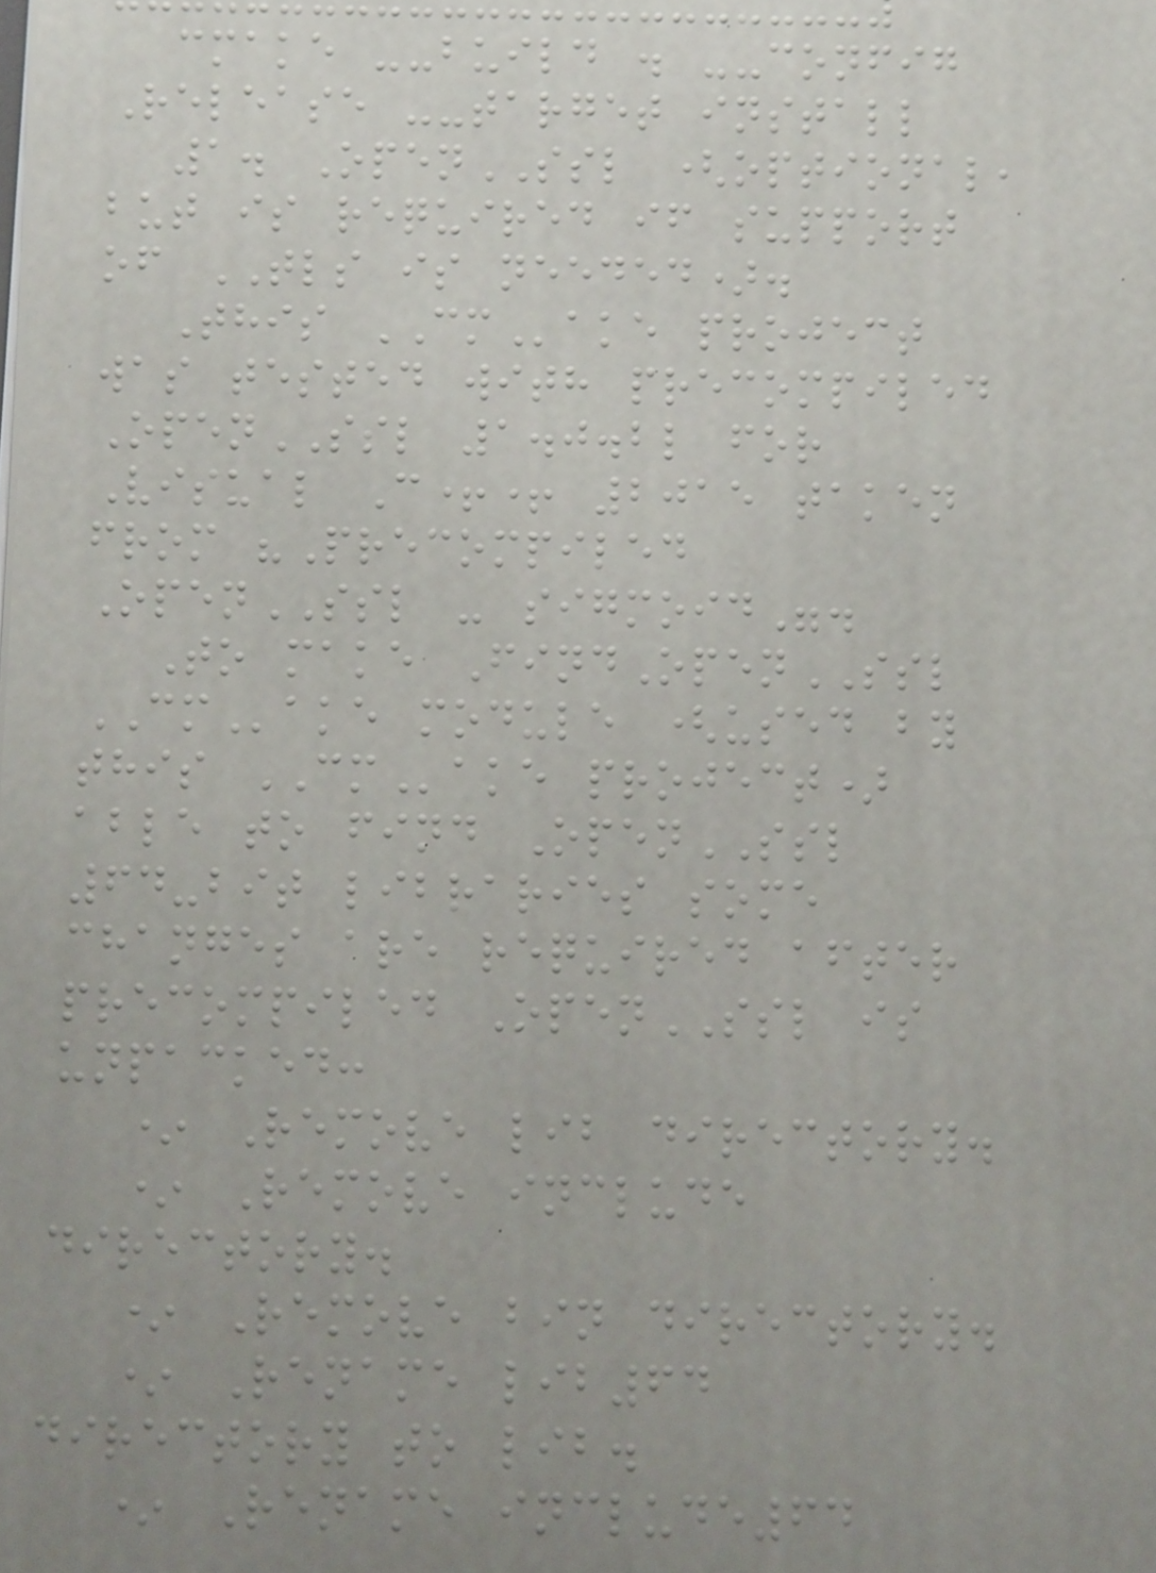cmake --build . --config
Release --target install
1. OpenSSL (optional,
but is required if support
of TLS is needed).
This CMake project
was tested with precompiled
OpenSSL 1.0.2l for
Visual C++ 2015 taken
from "Precompiled
OpenSSL - sigmoid".
To make FindOpenSSL
CMake module (used by
this CMake project)
able to find OpenSSL
64-bit libraries some
changes are required after
precompiled OpenSSL is
unpacked:
* Remove lib directory.
* Remove include
directory.
* Remove bin directory.
* Rename lib64
directory to lib.
* Rename include64
